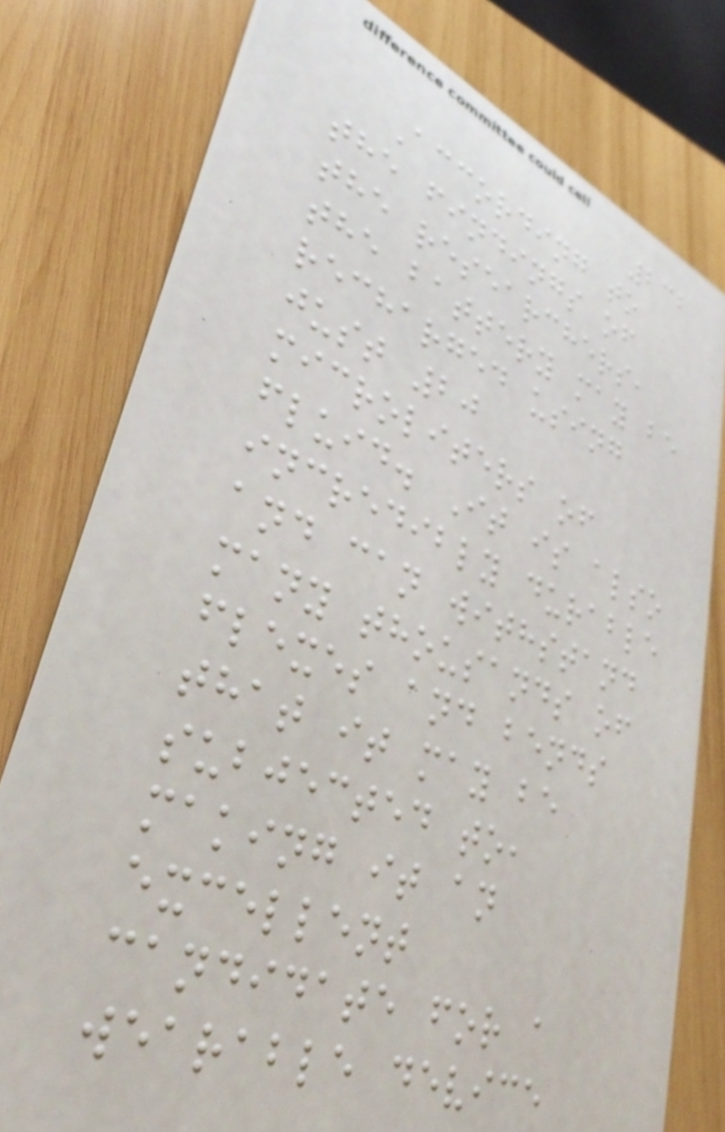232
According to
the findings of
the researchers,
the battery may be
recharged using
just 20
microliters of
fluid. It is also
incredibly durable
and can withstand
many thousands of
flexes and bends
that it may be
subjected to,
making it an
excellent
candidate for a
wearable device
